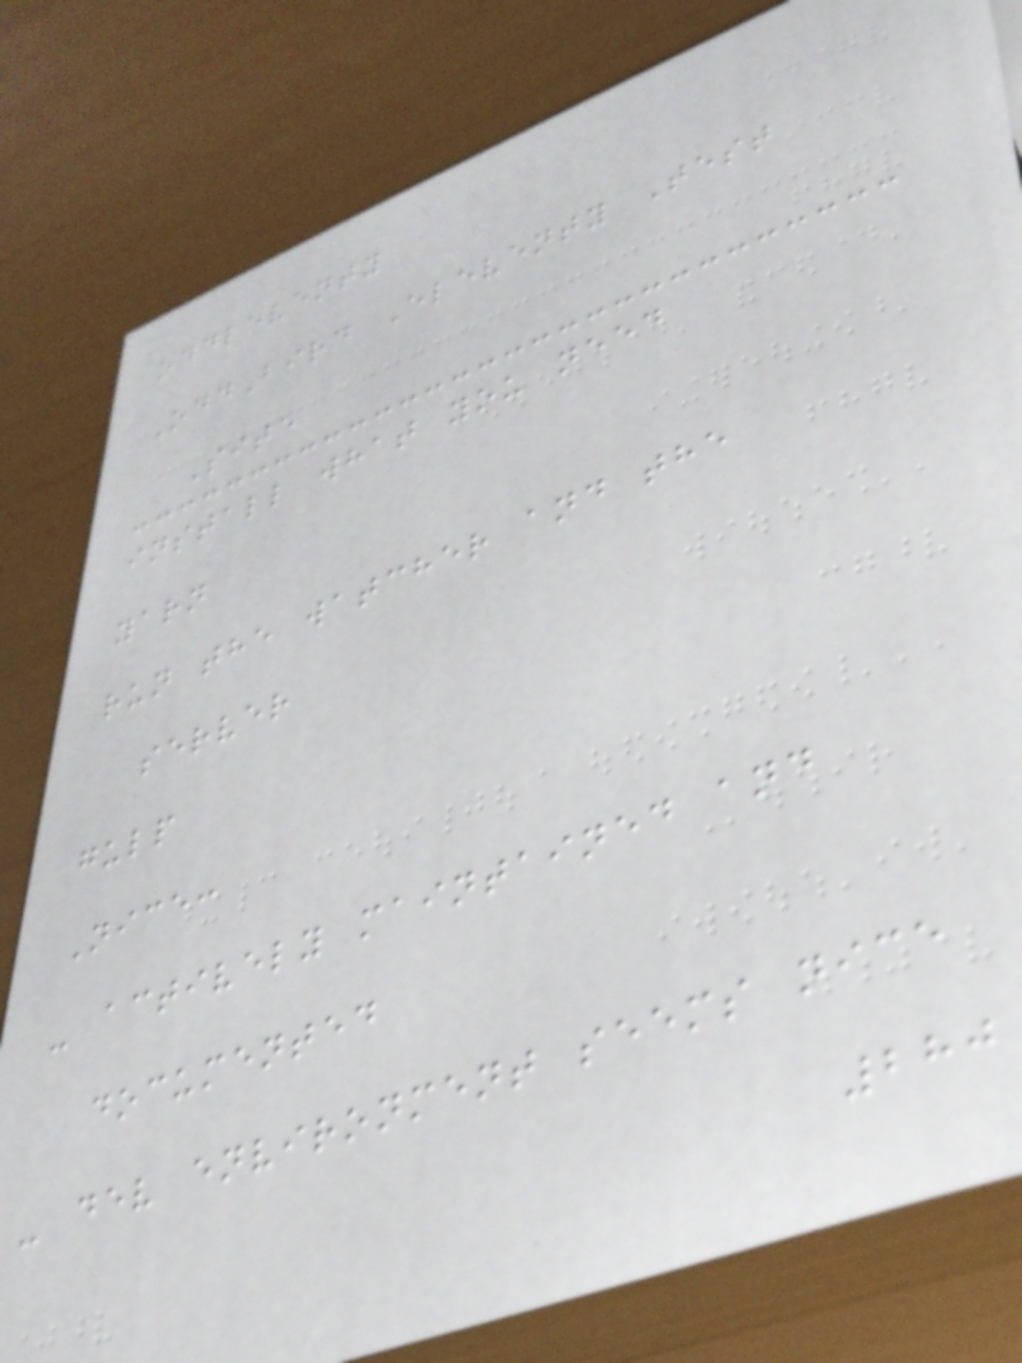oddleventy
OddBird Eleventy Test
Site
install what you need
yarn
run the watcher and the
server
gulp
Nice:
- actively maintained and
documented
- dev environment seems nice
280
